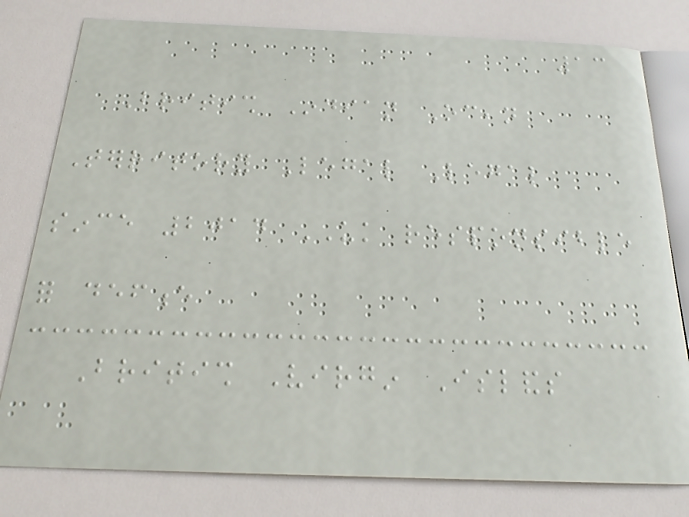13
British Indian Ocean
Territory Legal Legal
since 2014 UK responsible
for defence
British Virgin Islands
